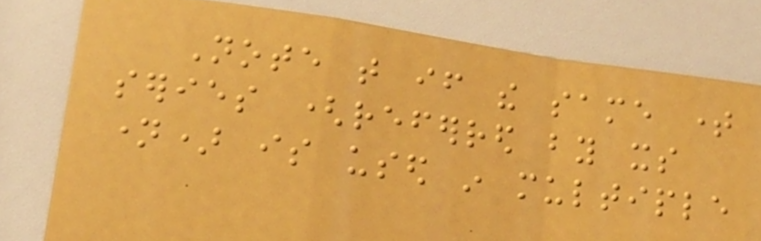Note that if the same time
series (referred by its
name) is used in multiple
